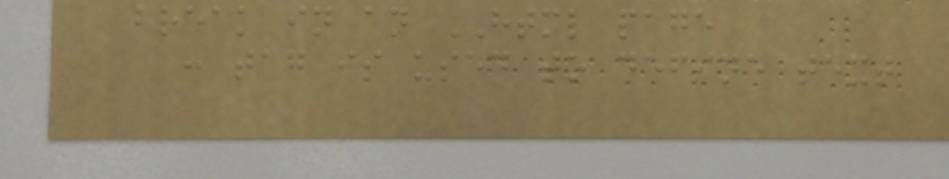break in an HTML page
: tag is used to define text
